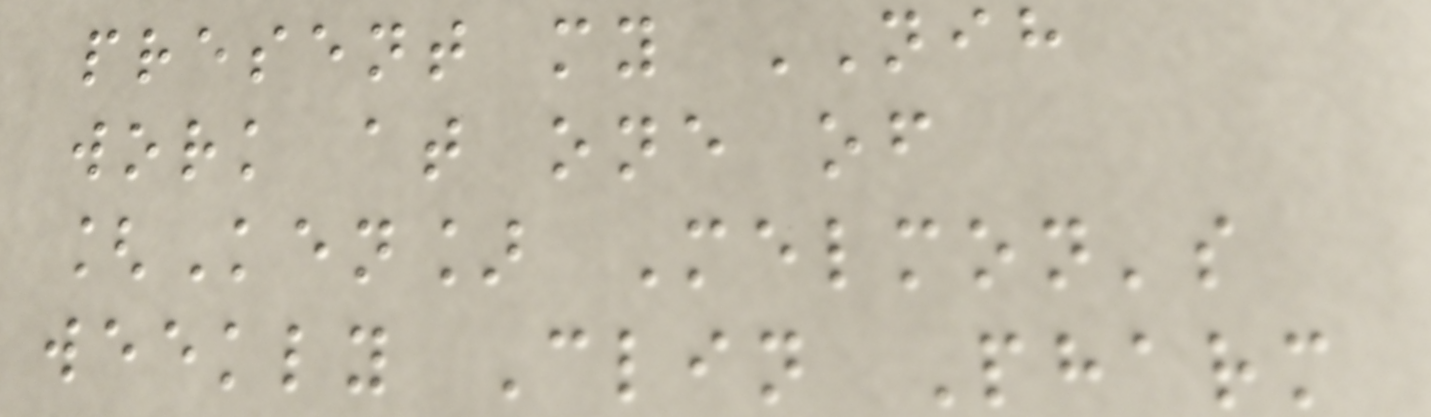present my NIH
work at one of
[Ken] Melmon's
weekly Clin Pharm
